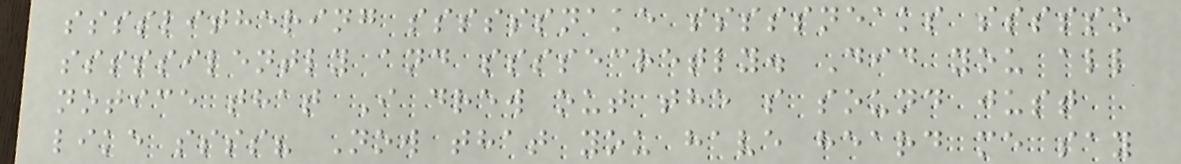sssslithering ssssssnake sssssneaks ssssso
sssssilently and ssssecretly. Did you all
notice that I drew out the s sound just
like ssss? Now that you have heard me say
